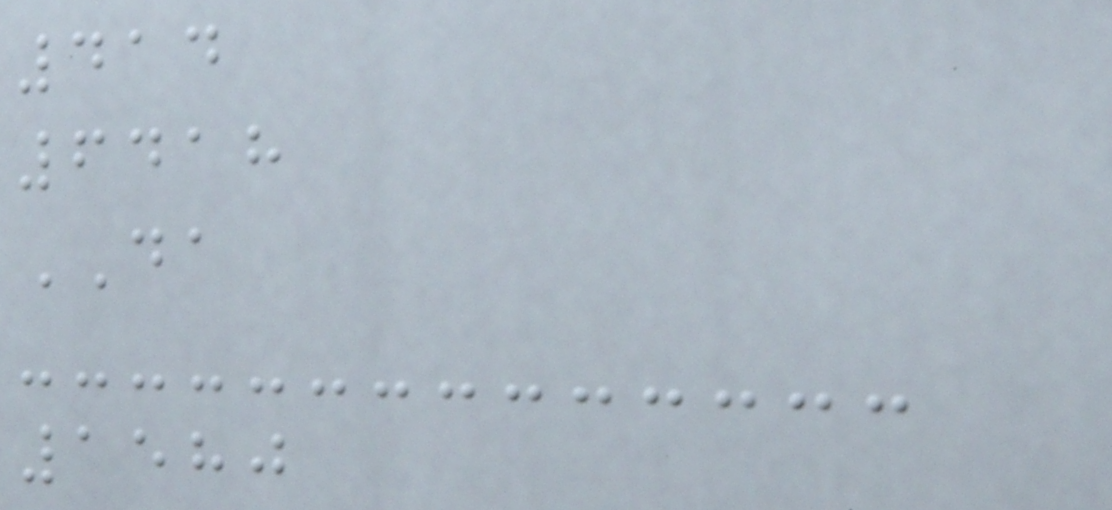414
6418
DA
1580
